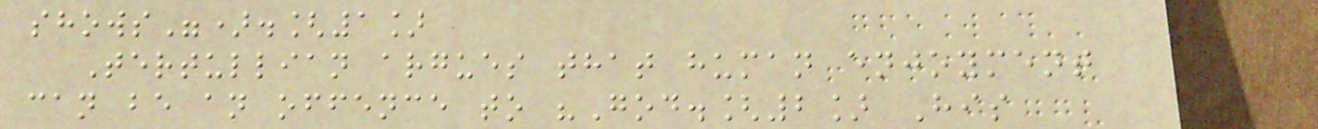shows").[1]
Tertullian argues that human enjoyment
can be an offence to "God.[2] His
